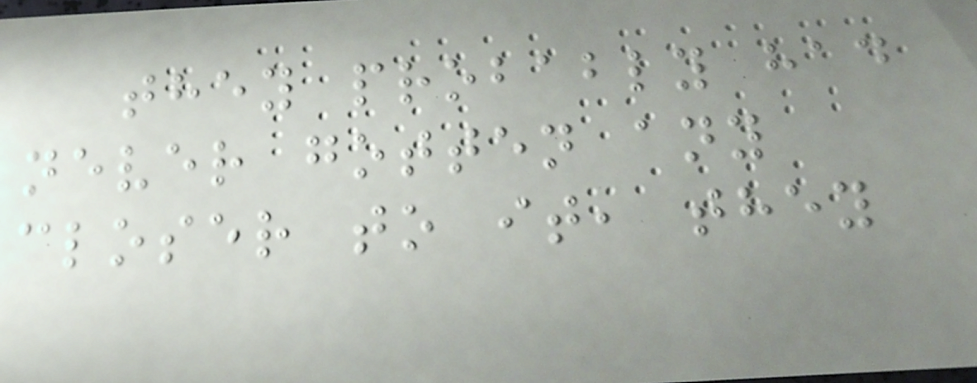they probably had
never gotten any
closer to it, they
